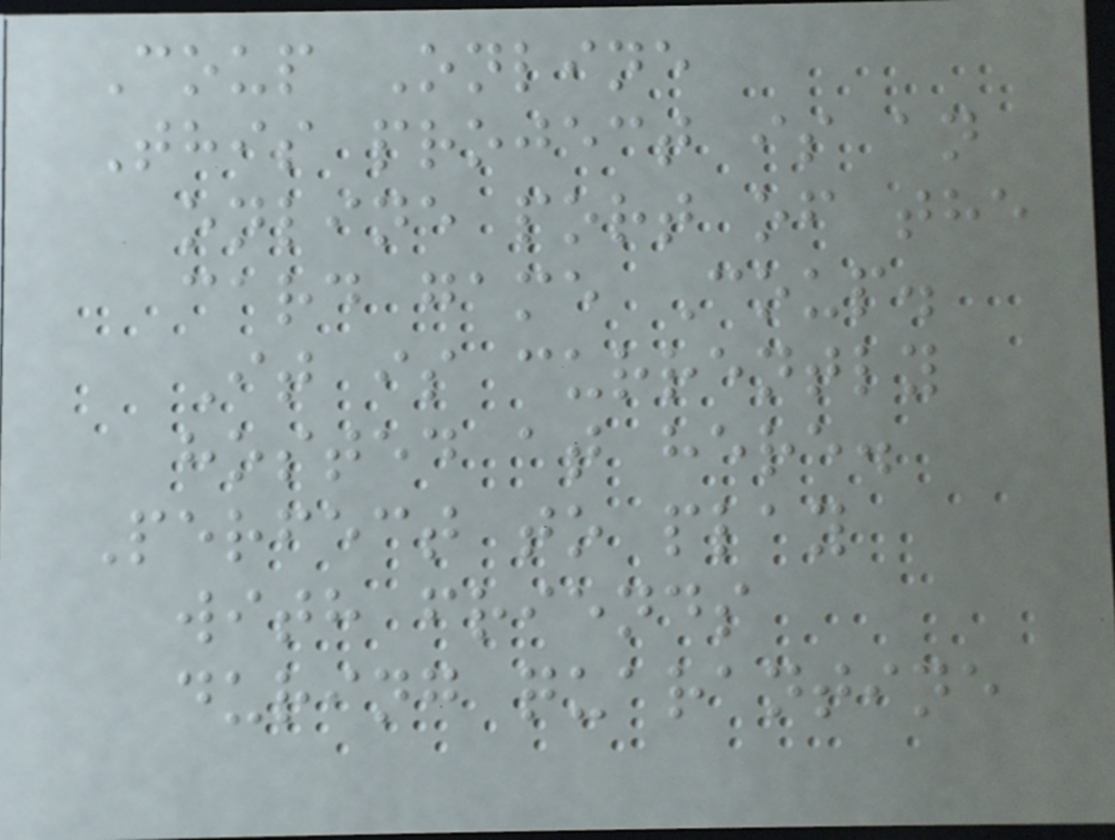Coup Online
This project is an
online port of the
card game Coup.
It is currently
hosted at here.
Perfect to play
with friends
during quarantine
